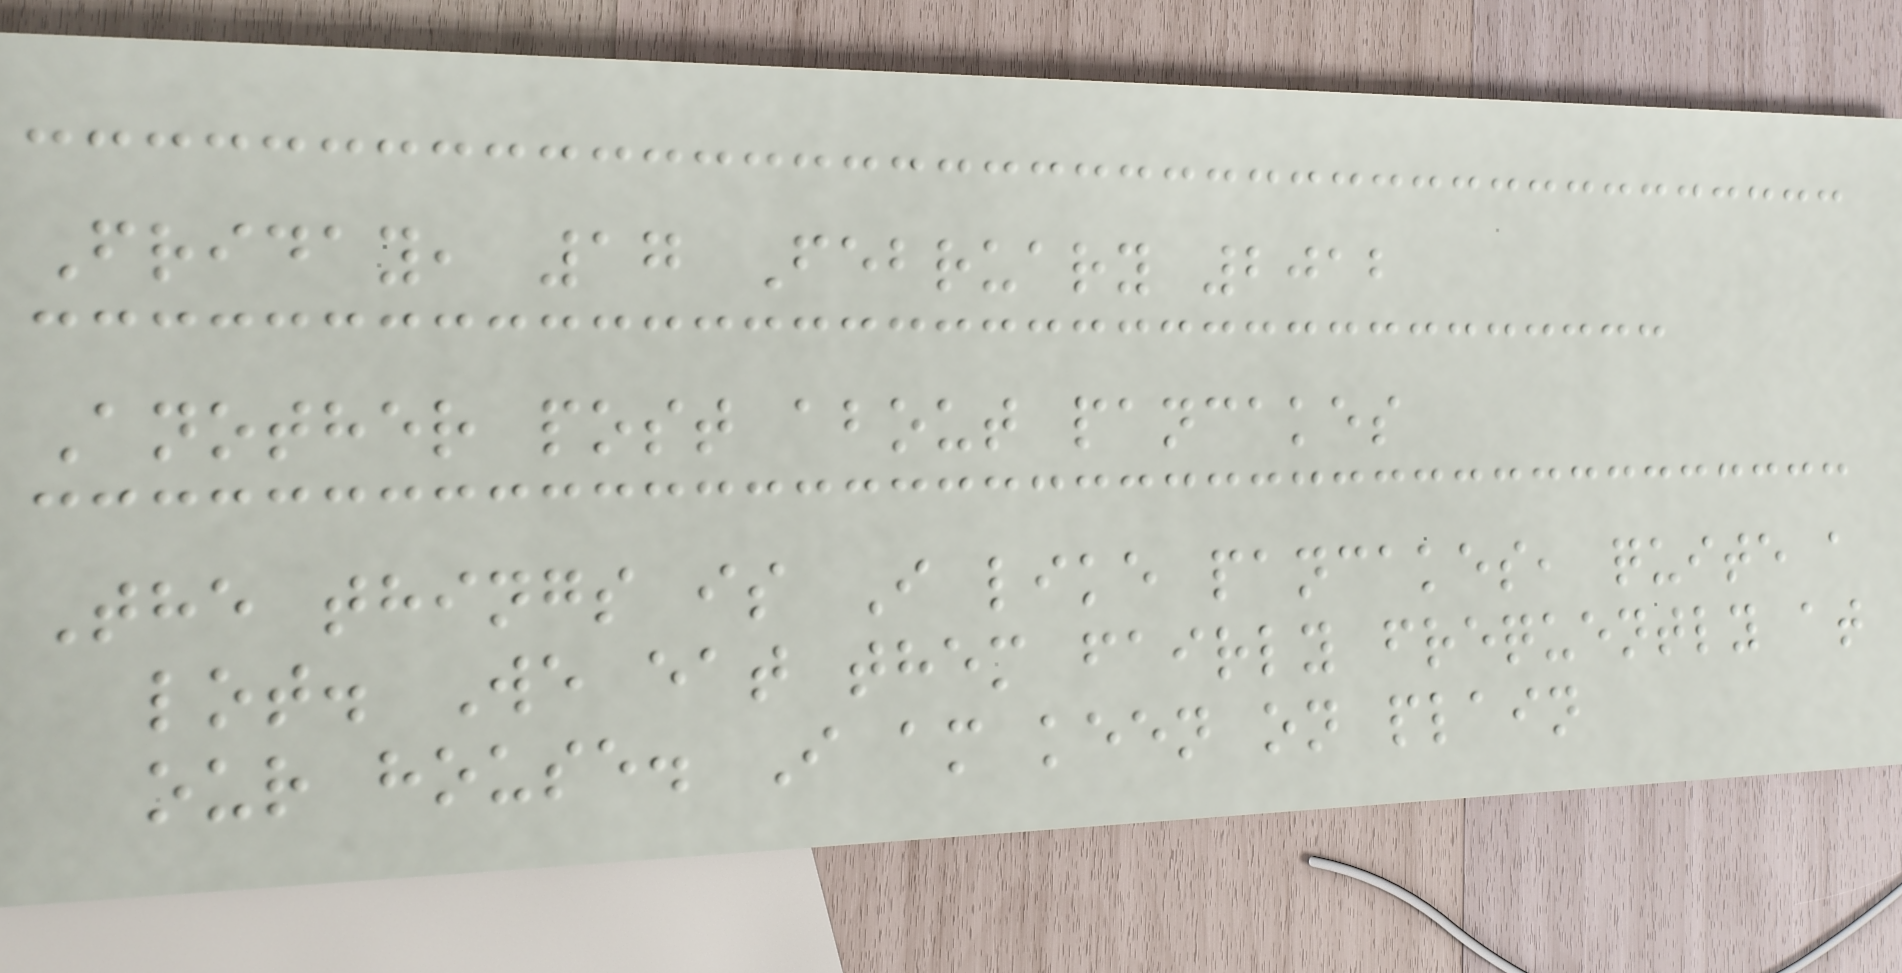Friday, 17 February 2012
Another post about pancakes
The things is I like pancakes, quite a
lot. We eat them fairly frequently at
our house. I am keen on plain
